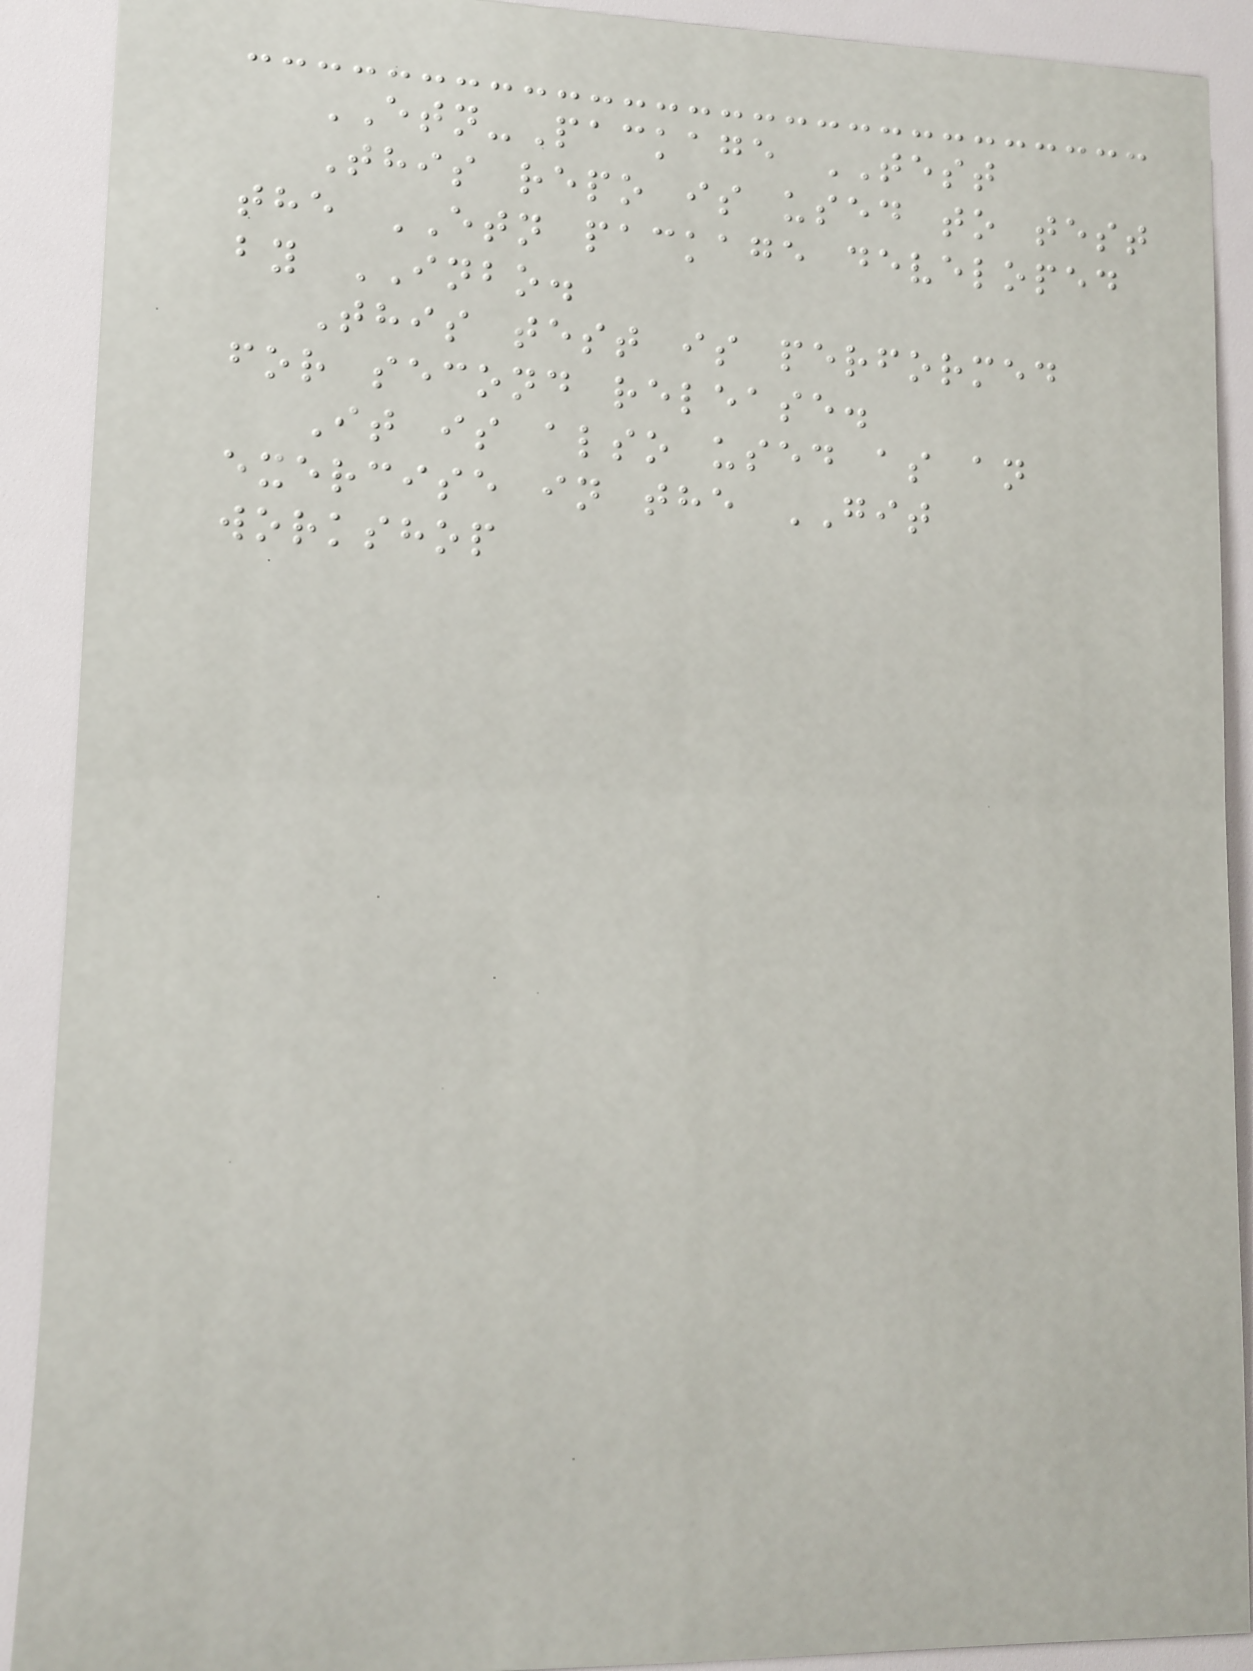ETN-Package TEST
This repo is used to test
the ETN package developed
by INBO.
This test is performed
for second release.
It is also used as an
exercise in the GIT
workshop
